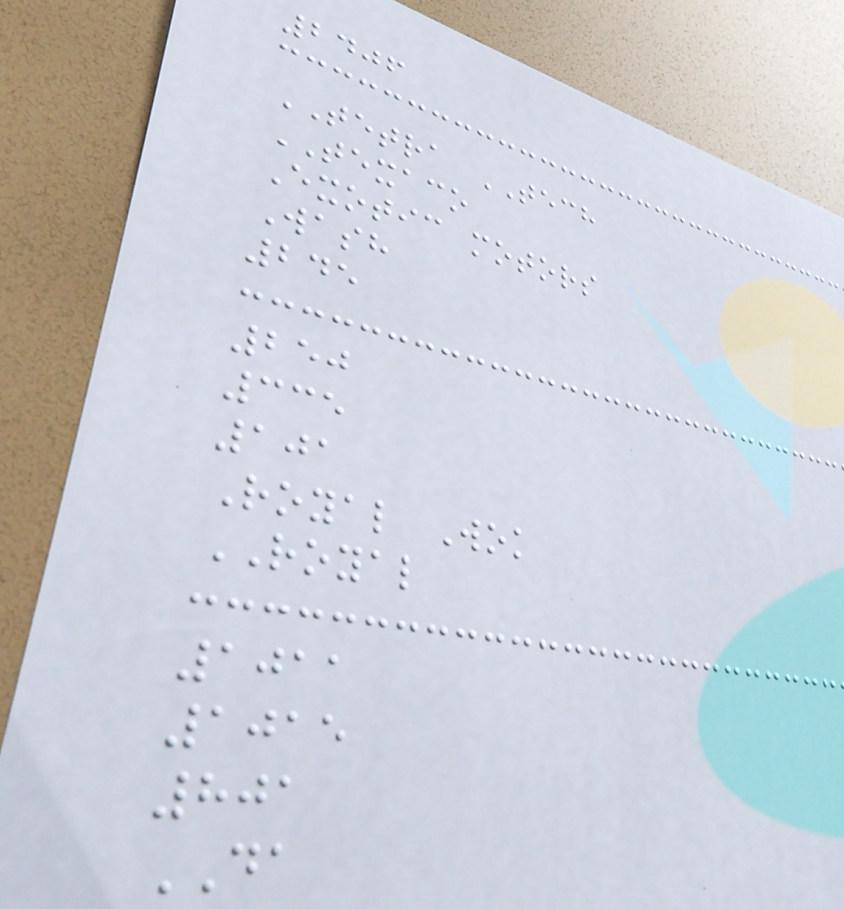2406
TETRA TECH
TEXACO
Exotic motors
Wash
245
250
335
101
Royal Wok
ROYAL
1011
1015
801
DA
